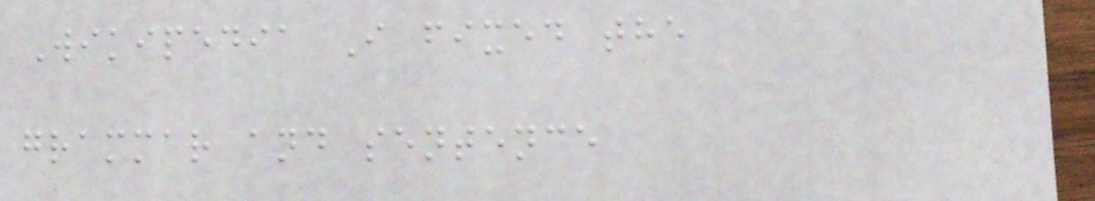Wikipedia I fixed the
grammar and sentence
